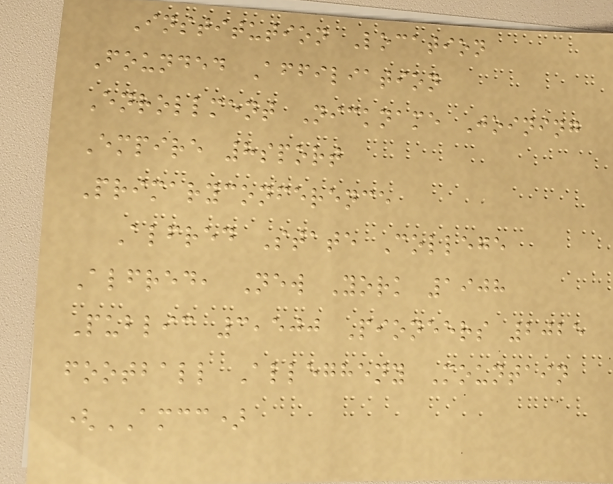Institution Location
Founded Affiliation
Enrollment Nickname Joining
Empire 8sport
Primaryconference
Alfred State College
Alfred, New York 1908
Public 3,500 Pioneers 2025
football Allegheny Mountain
(AMCC)
